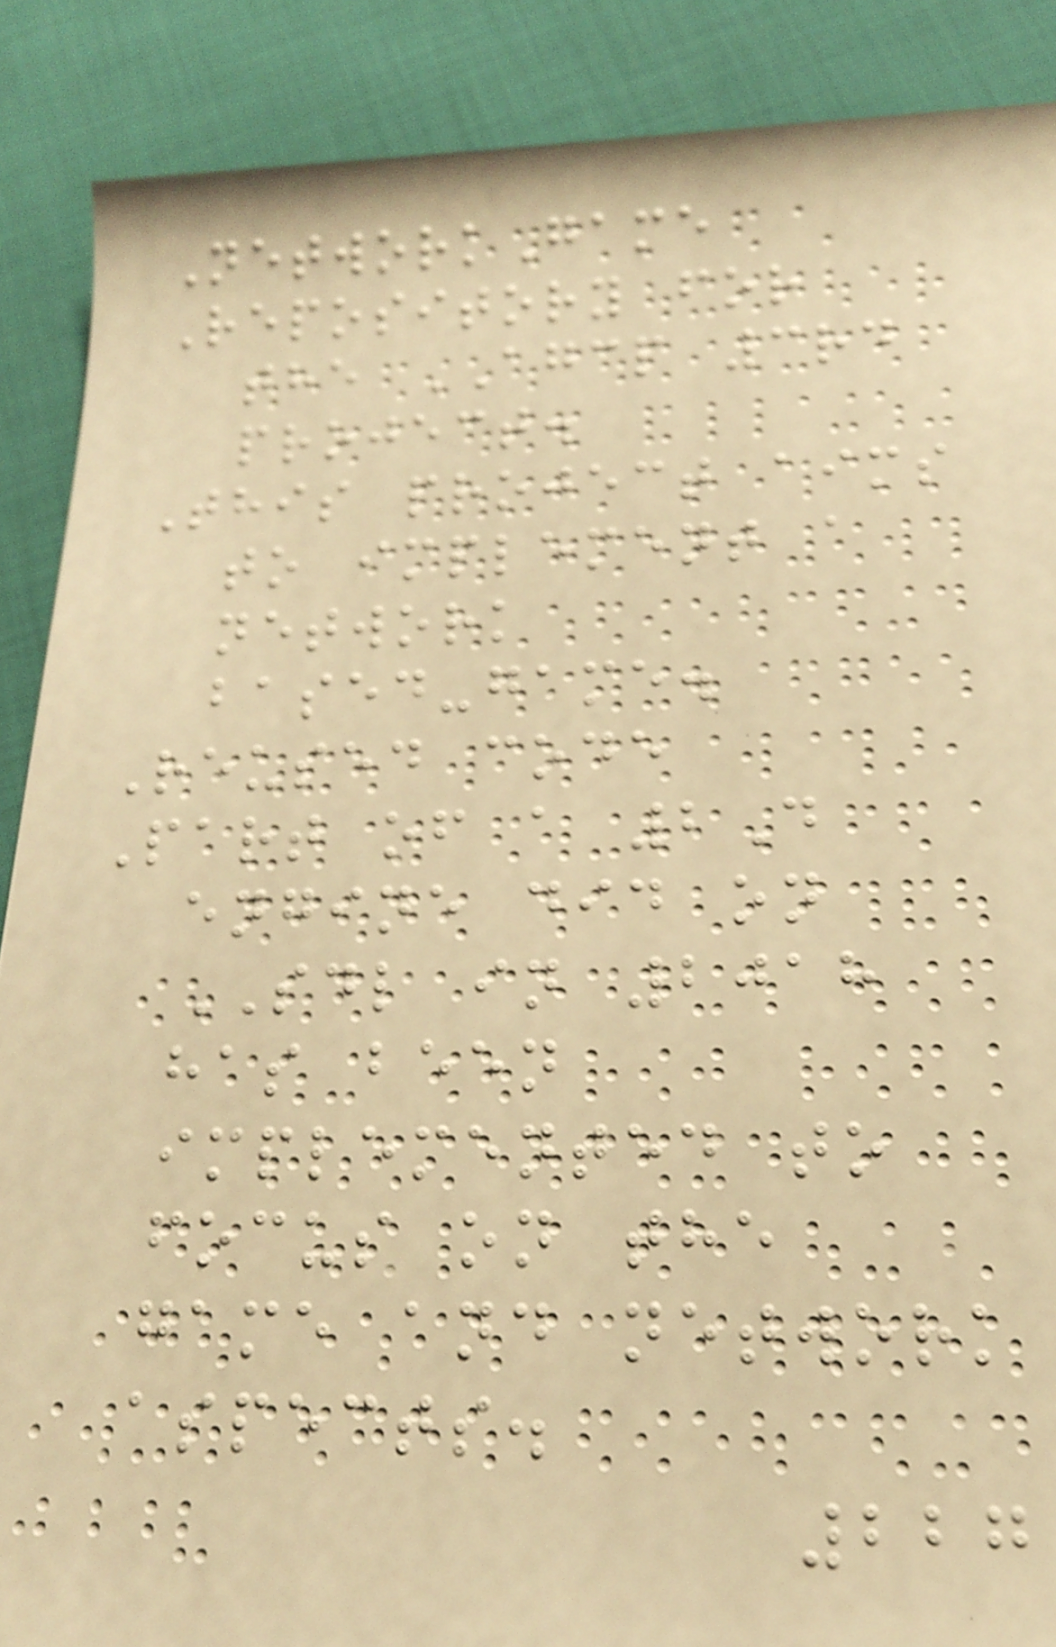NetworkGame
Repository for
the AGCP 3rd
project.
This project aims
to implement a
network
based-game.
Reused code
Part of a 2D
engine did on
SDL in 2018
has been
implemented to
focus on the
game and network
aspects.
227
